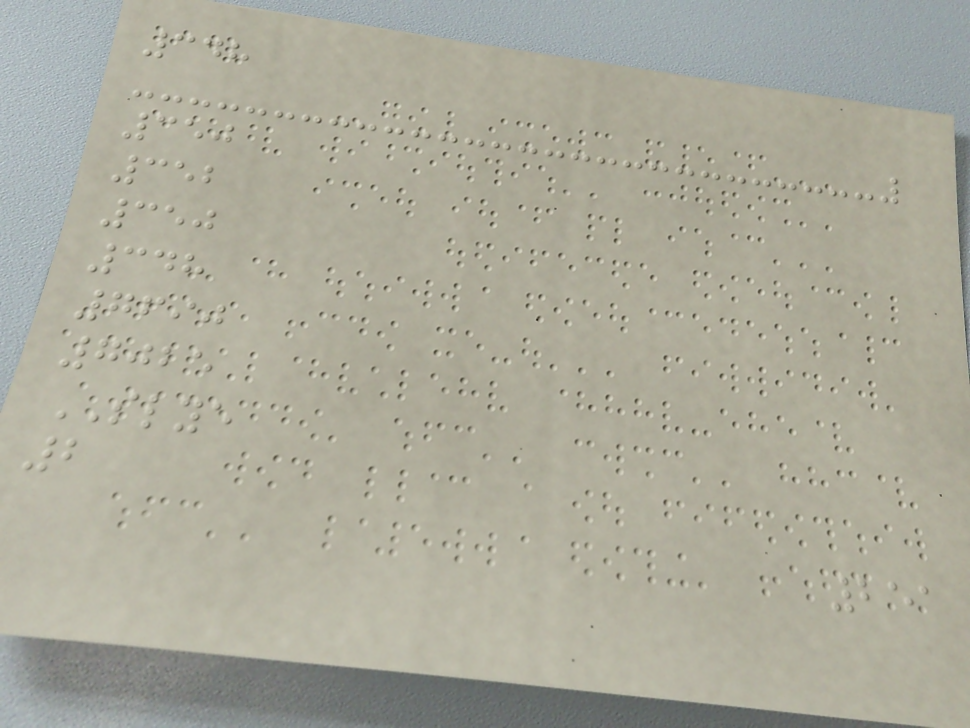348
350
352
350
348
7690
7025
SLYE
2
251
